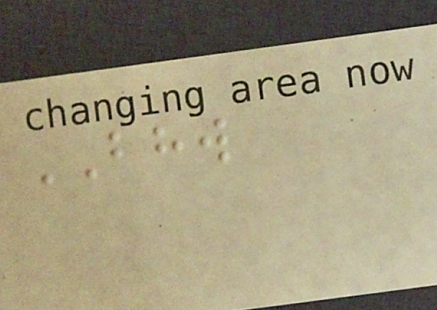BHW
